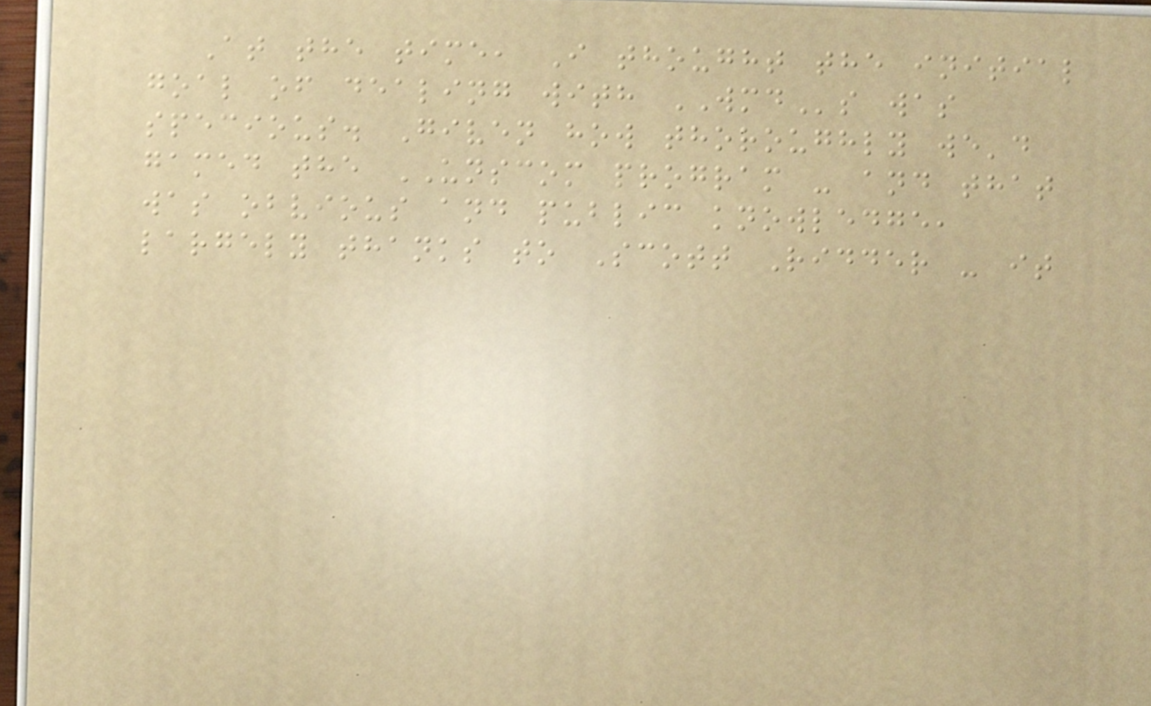At the time, I thought the initial
goal of dealing with WMDs was
specious. Given how thoroughly we'd
gamed the UNSCOM program - and that
was obvious and public knowledge,
largely thanks to Scott Ridder - it
